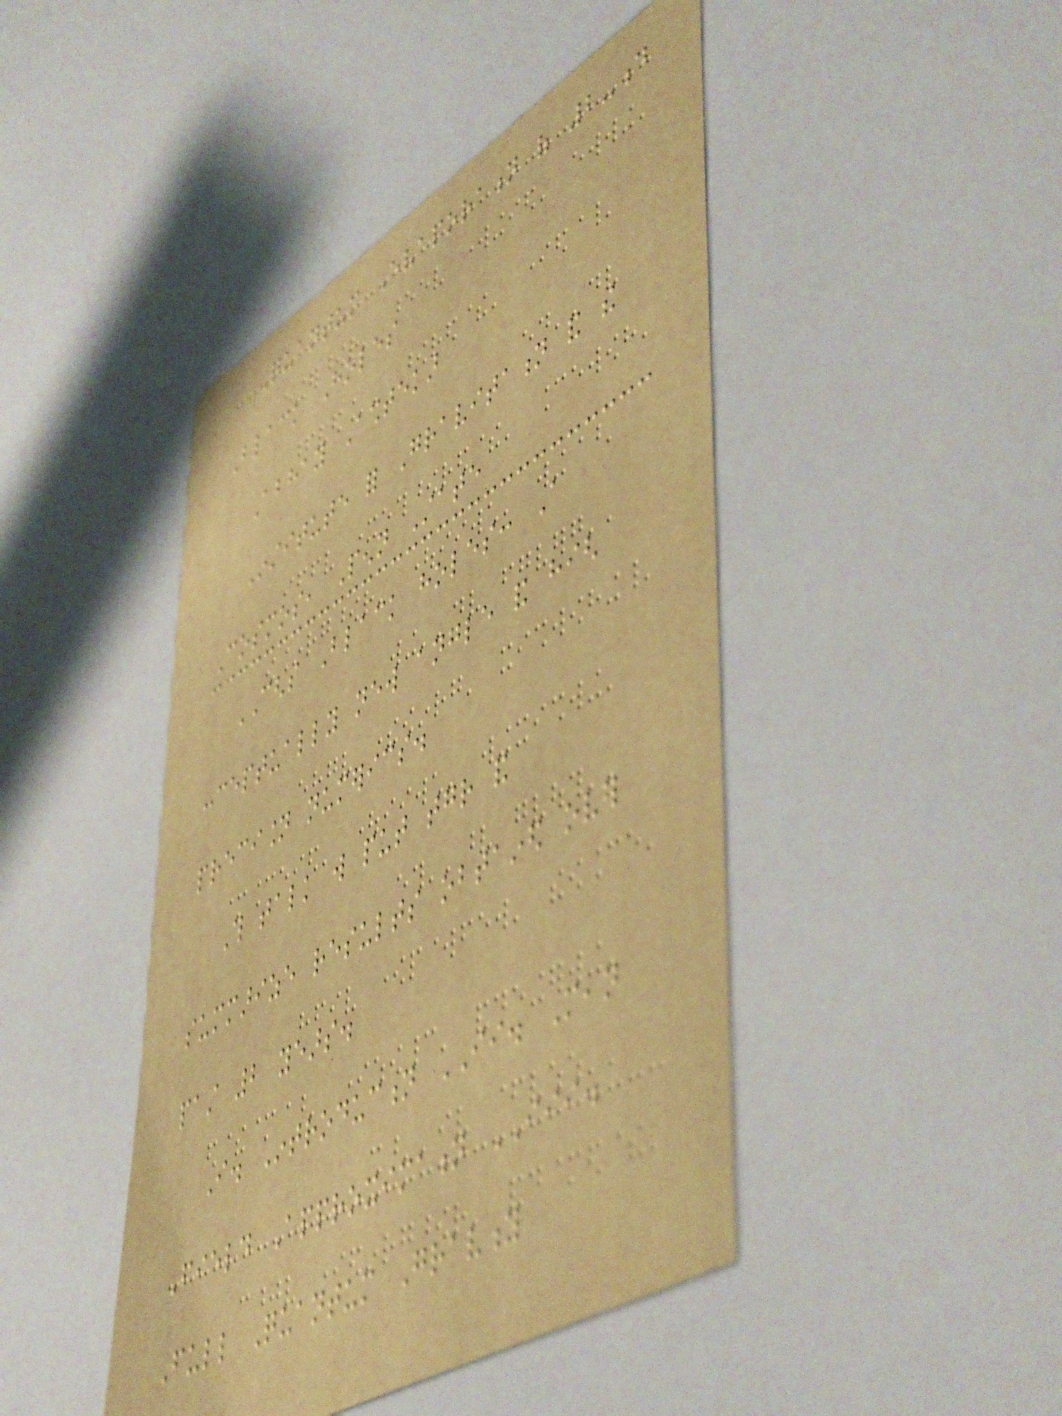Quantum Evaporation of 2-d
Black Holes
Abhay Ashtekar
Institute for Gravitation and the
Cosmos, Penn State
CGHS Black holes: A
conceptually new angle and high
precision numerics.
This talk will put together and
summarize results obtained over
past 2 years.
I. Introduction II. Mean
Field Approximation III.
Full Quantum Gravity
